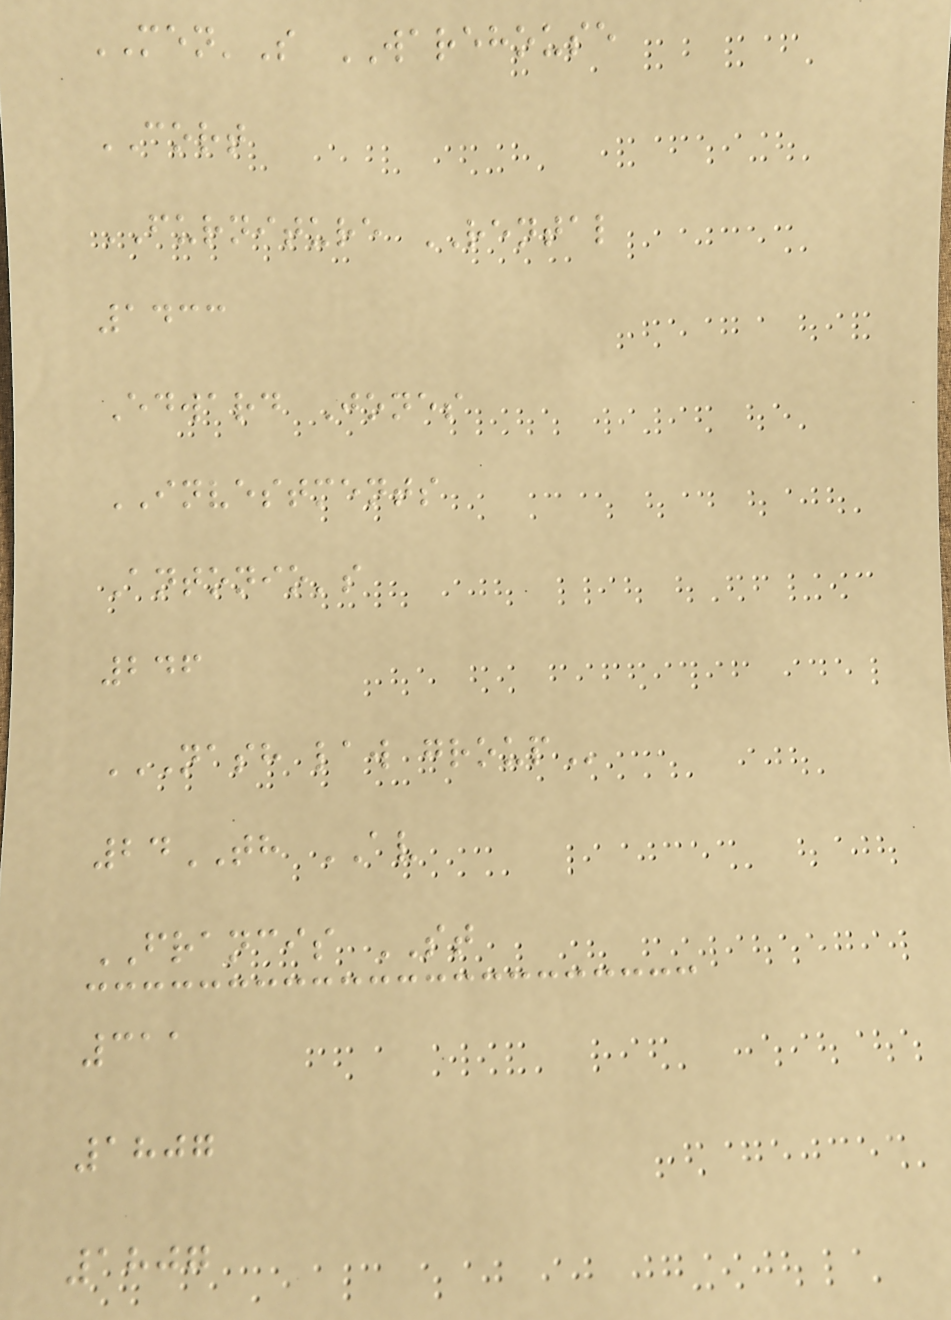MEN'S WAREHOUSE
CORT
FURNITURE RENTAL
1433
Edward Jones
INVESTMENTS
Antonio's
246
NASH LAW GROUP
24TH AV
FRANCIS ST
311
1807
1807
